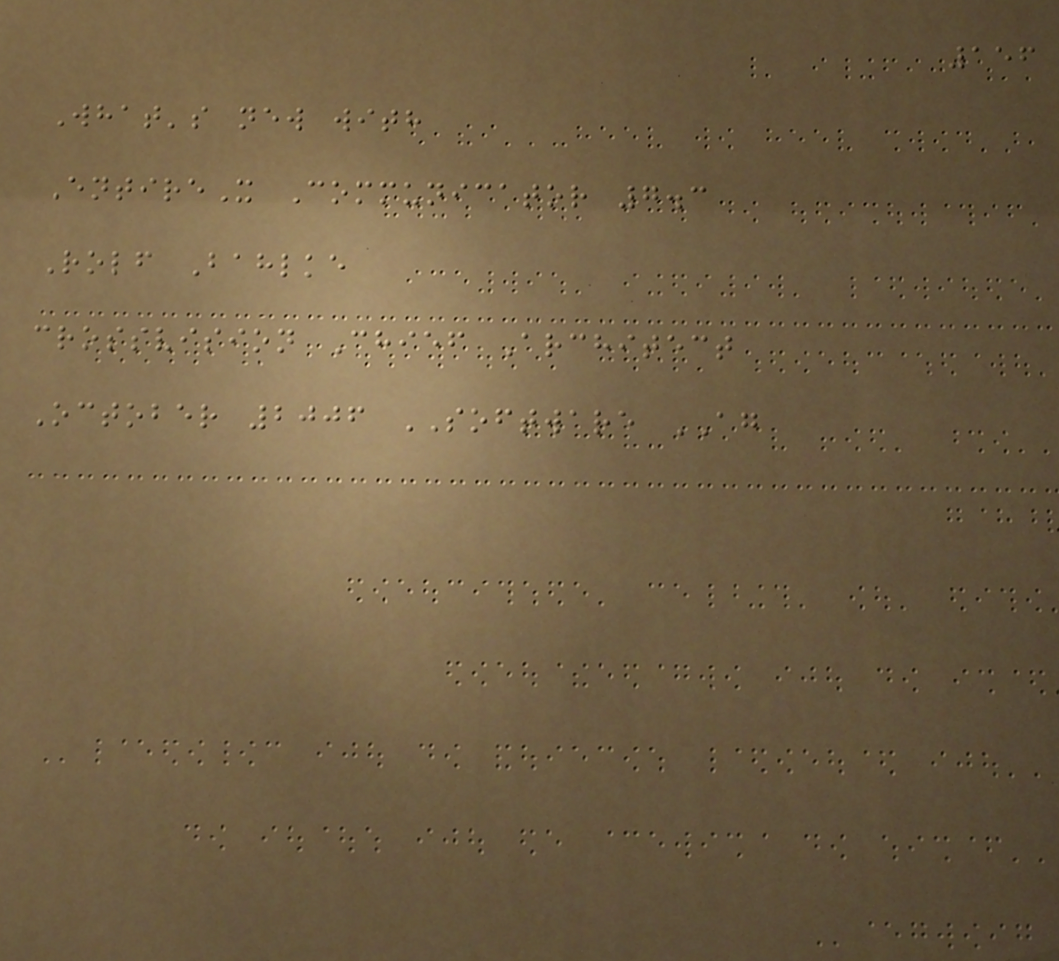156
What's new with
EntireX Communicator 7.3
Rolf Bahlke
crossvision Chief Architect
October 2006 SOFTWARE AG
